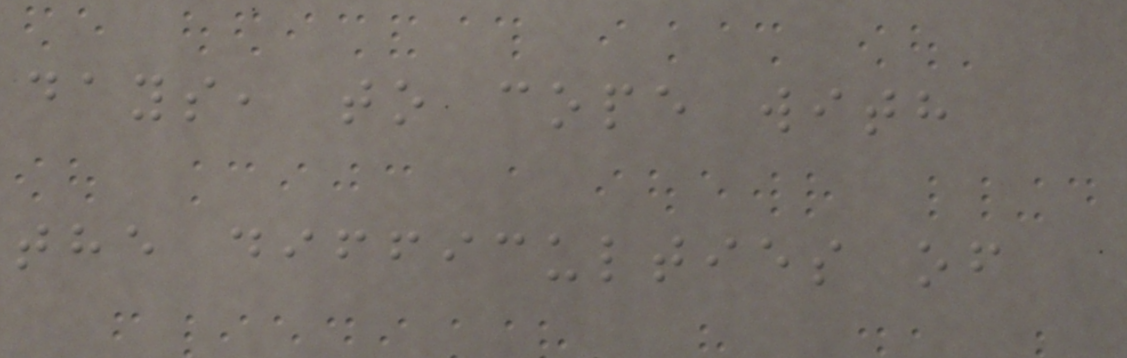days, to cope with
the difficulties of
